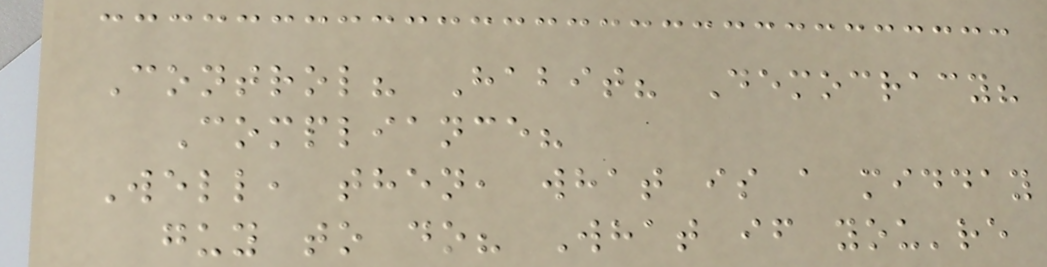Control? Habit? Democracy?
Compliance?
Well, then, what is a midday
guy to do? What if you're
